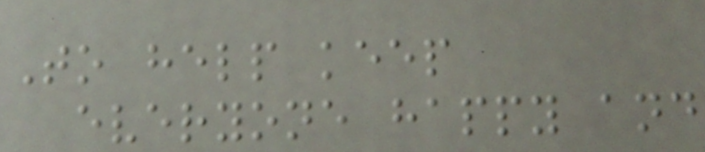To help keep
everyone happy and
